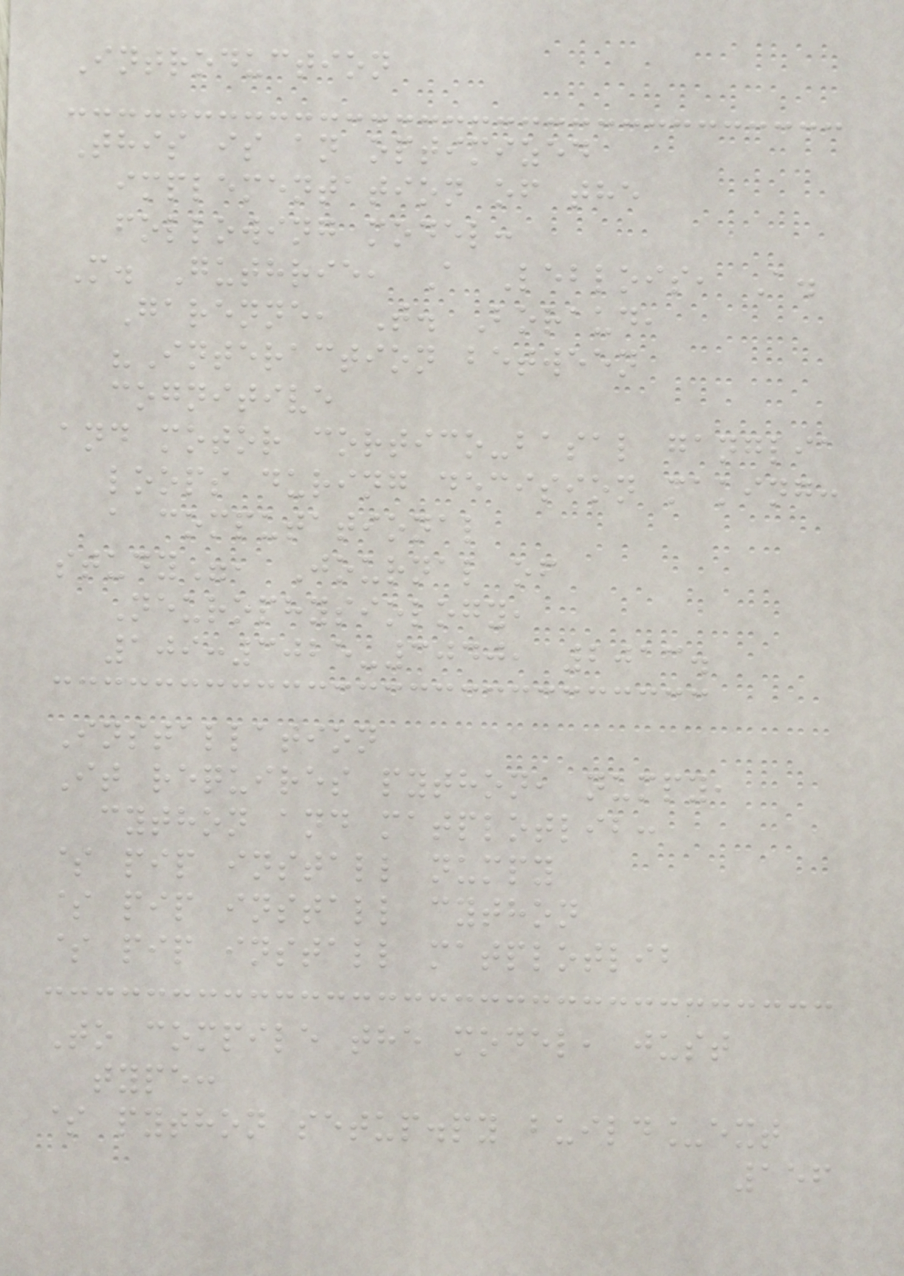Introduction
This is an optimized
implementation of the
following model:
M. Guthrie, A Leblois, A.
Garenne, T. Boraud,
"Interaction between
cognitive
and motor cortico-basal ganglia
loops during decision making:
a computational
study", Journal of
Neurophysiology,
109:3025-3040, 2013.
Installation
It requires python, numpy,
cython and matplotlib:
$ pip install numpy
$ pip install cython
$ pip install matplotlib
To compile the model, just
type:
$ python setup.py build_ext
156
